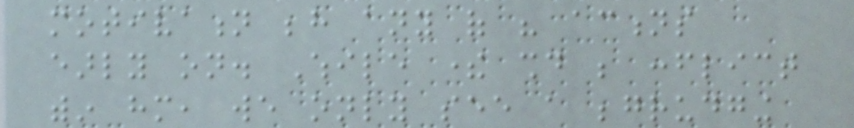motivation behind any of his actions
early on. While there should be conflict
within him, we only see a begrudging
